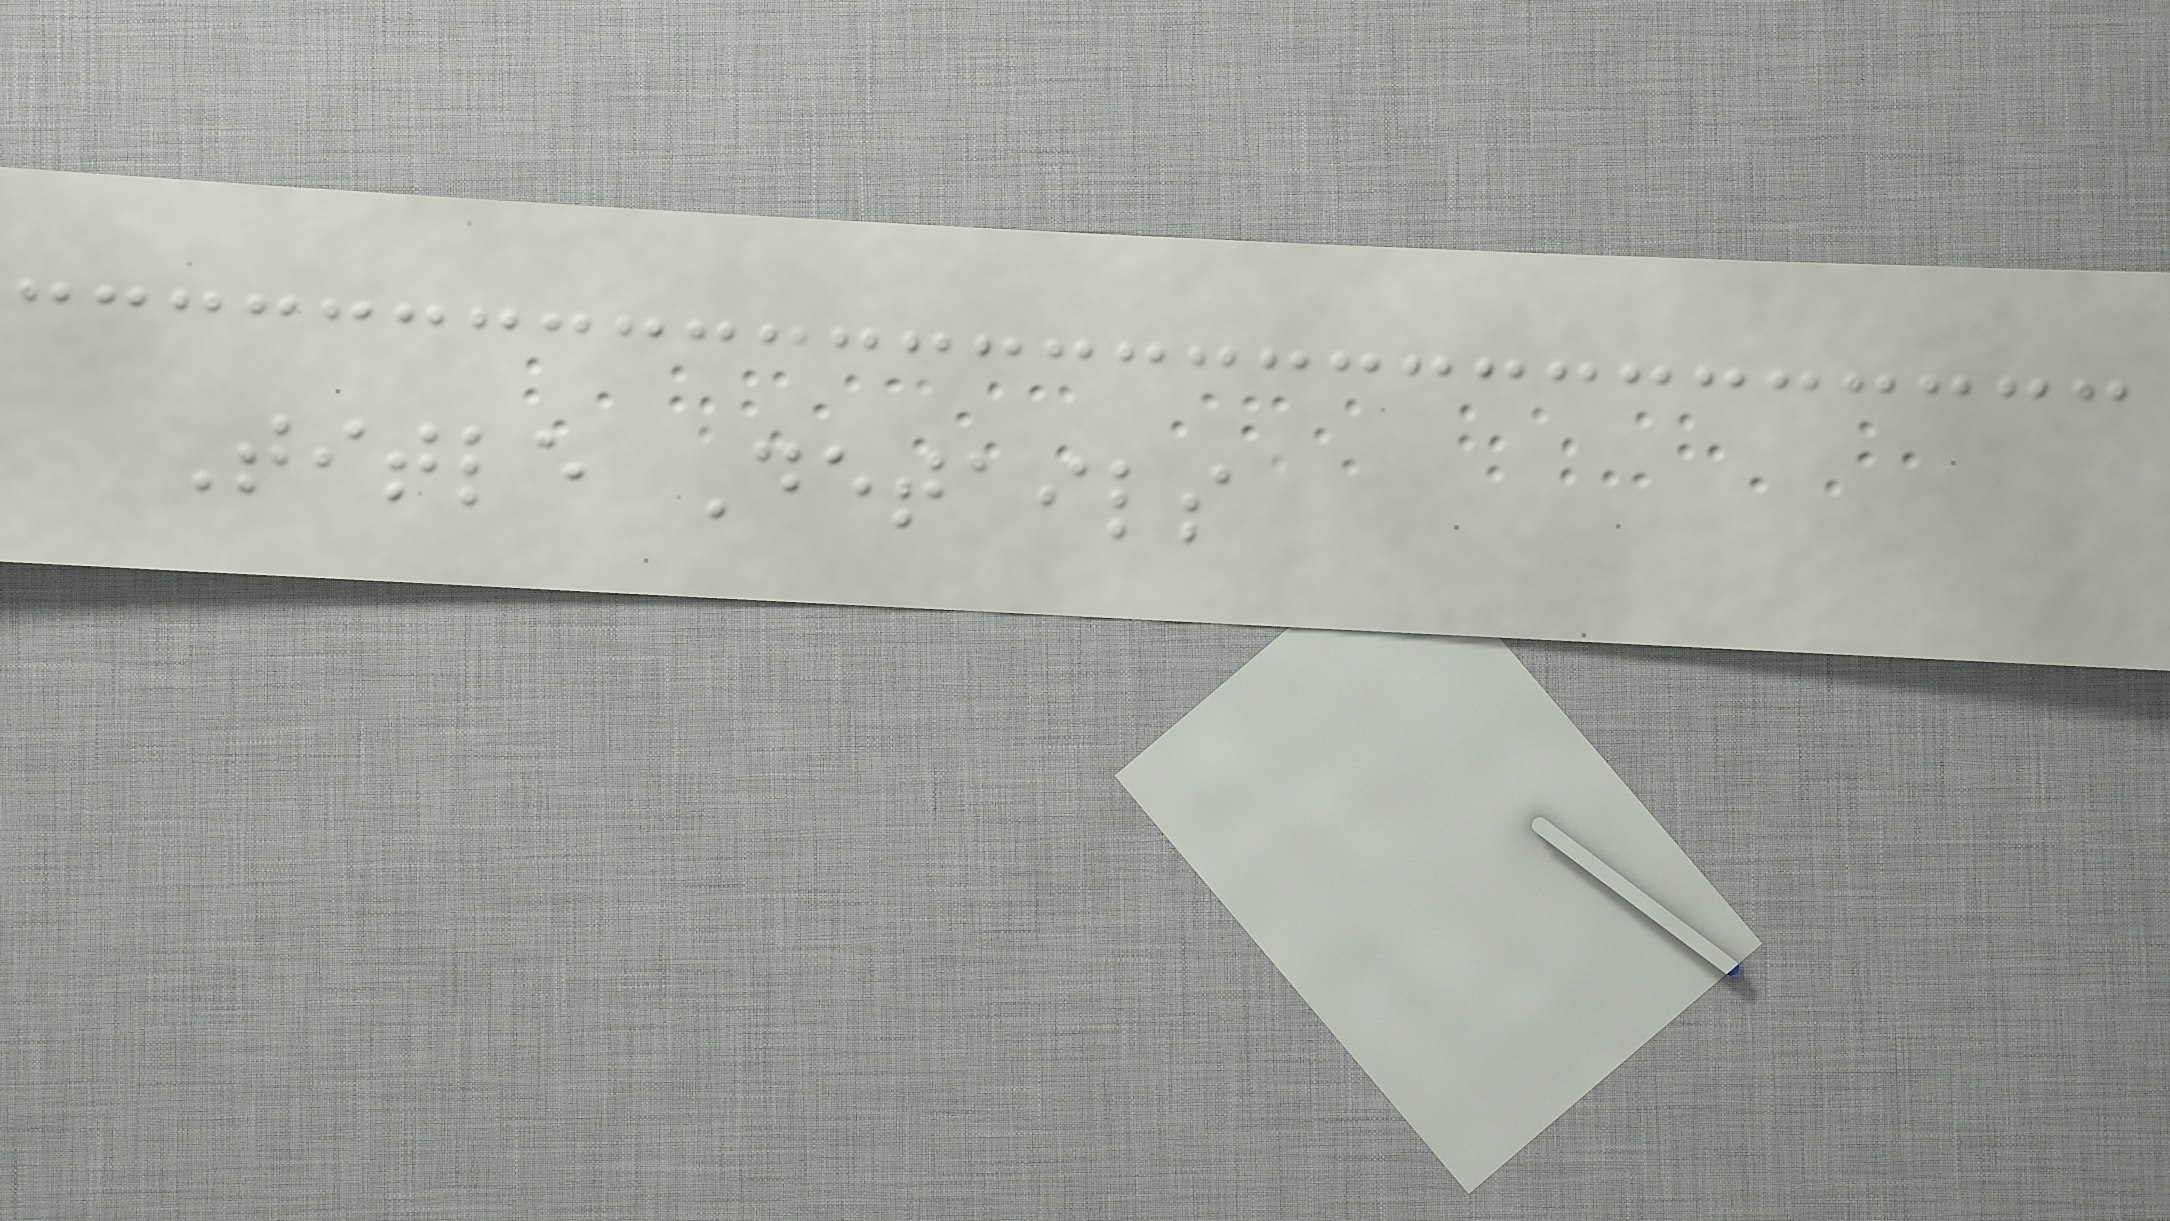Title Details
